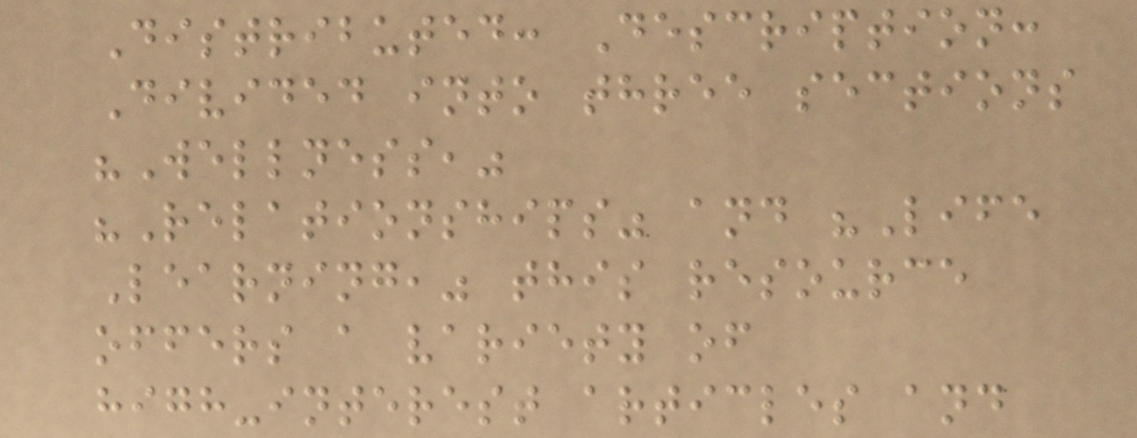Distributed: Description:
Divided into three sections
"Wellness,"
"Relationships" and "Life
Learning," this resource
offers a variety of
high-interest articles and
